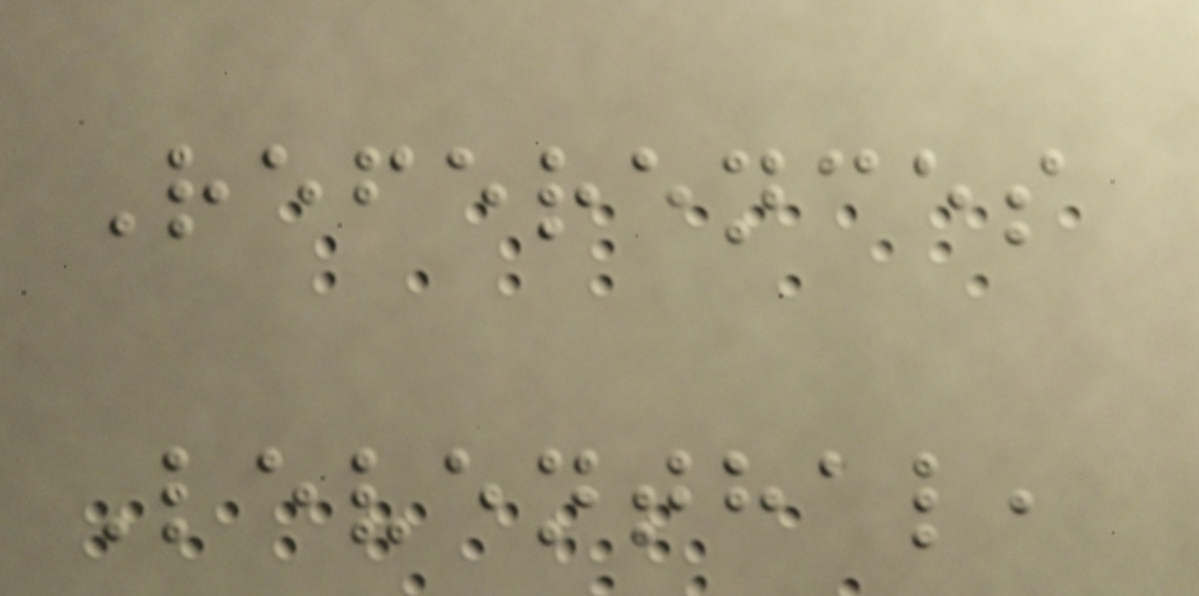References
Leventhal,
